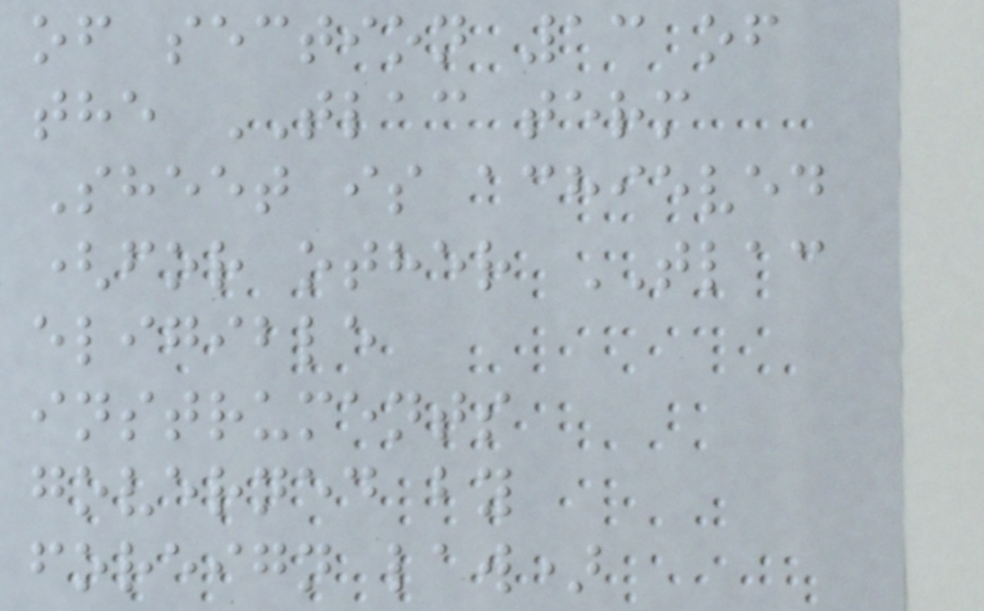of section 13 of
the TLAC term
Sheet is achieved
(for other TLAC
eligible
instruments
governed by
foreign law)
